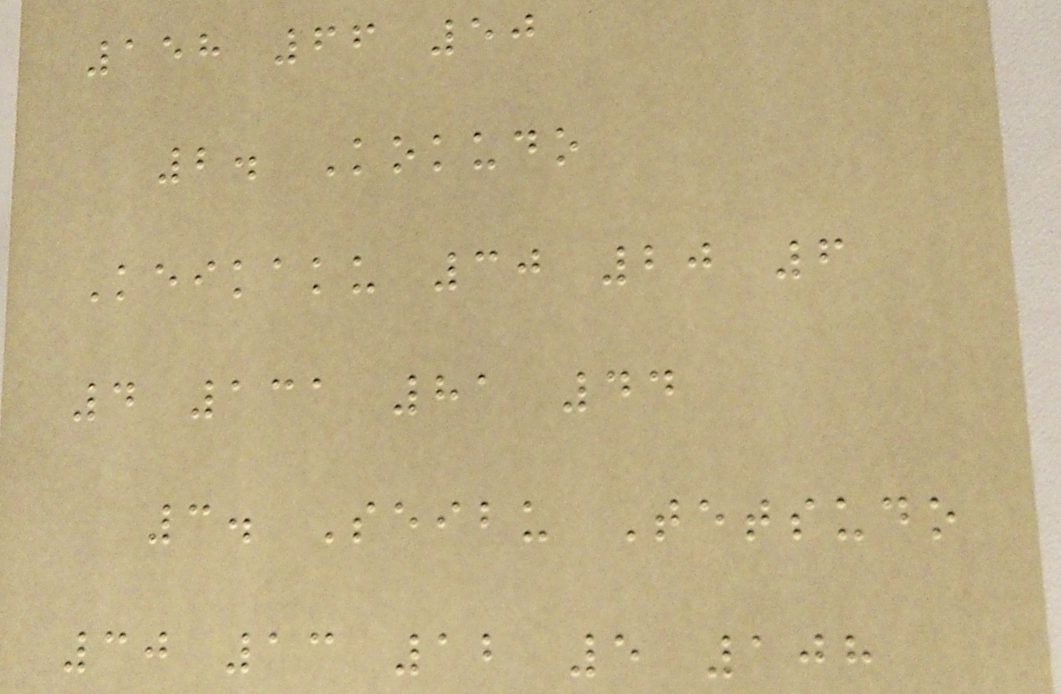158 66 50
2. Kokudo
Keikaku 30 20 6
4 131 81 44
3. Seibu Tetsudo
30 13 12 5 108
